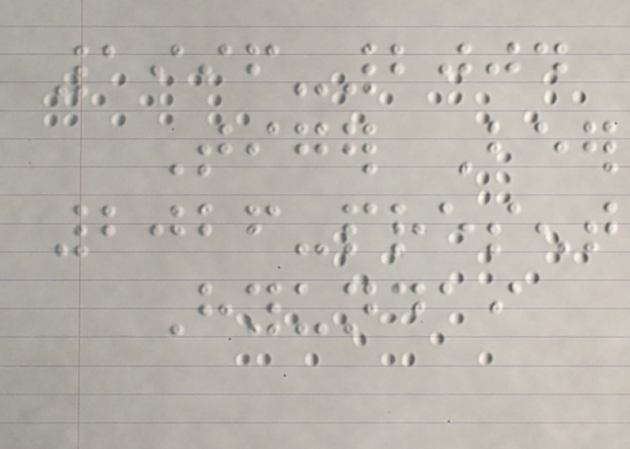1996-2004
Tiger Beer
2026-present
Hyundai
